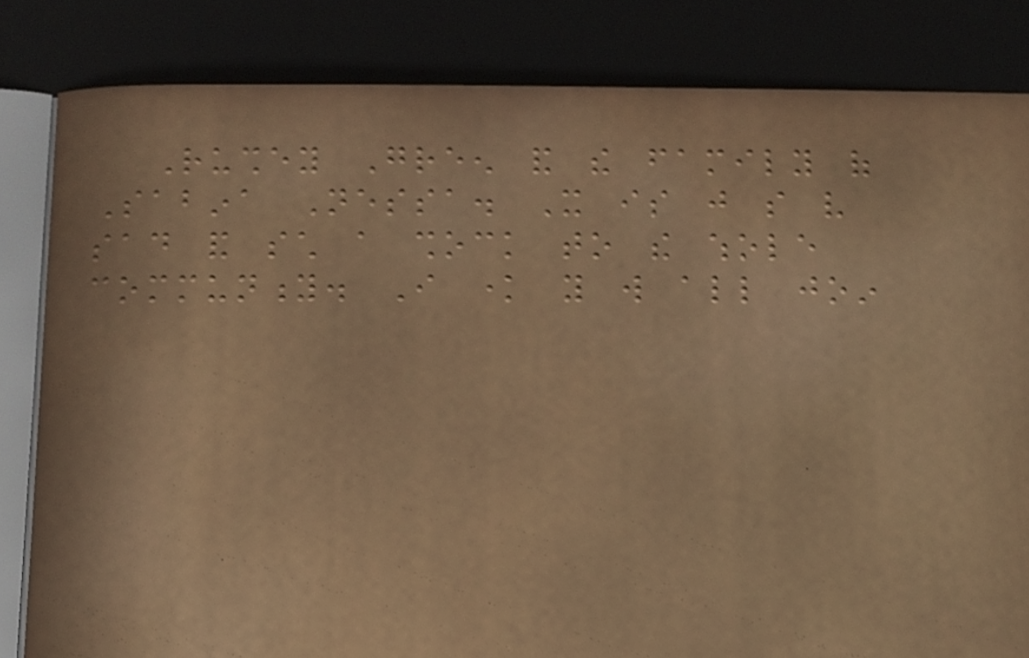Rushey Green and the family of
Sabina Nessa. It is just so very
sad and such a shock to the whole
community. I know you will all join
